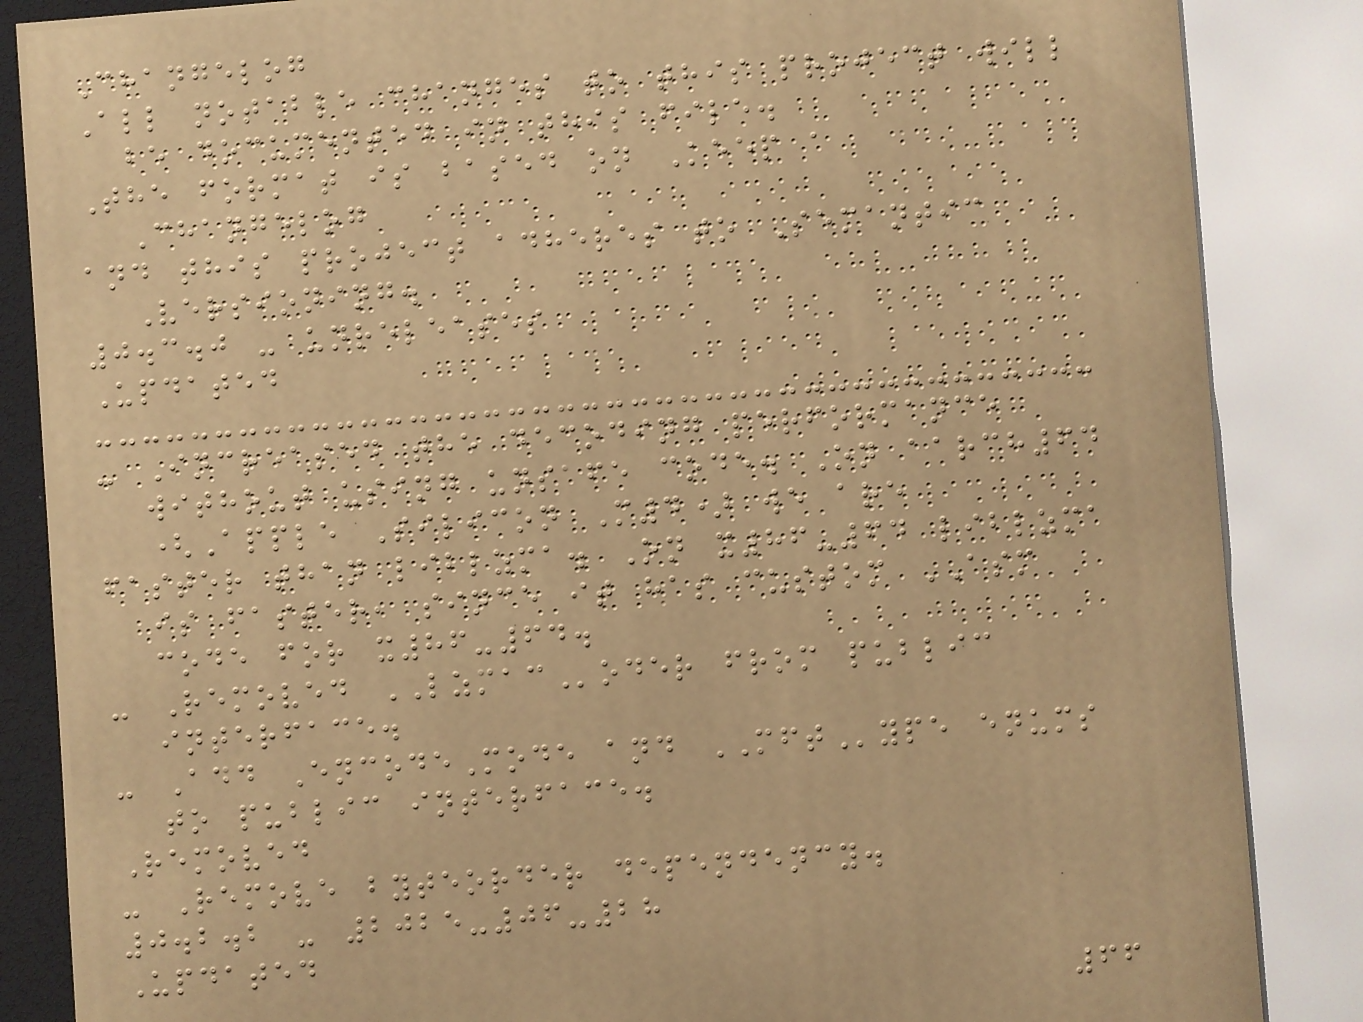Changelog
All notable changes to this project will
be documented in this file.
The format is based on Keep a
Changelog
and this project adheres to Semantic
Versioning.
0.3.0 - unreleases
Updated
- Increased the decoding performance
without using unsafe code. On aarch64
(Apple Silicon M4) we are
faster than liblzma. On x86-64 liblzma
is faster, since it has custom ASM
code for x86-64.
- Removed LZMACoder from public
interface.
- Add EncodeMode and MFType enums
to public interface.
Removed
- Remove byteorder dependency.
0.2.2 - 2025-06-28
Updated
66
